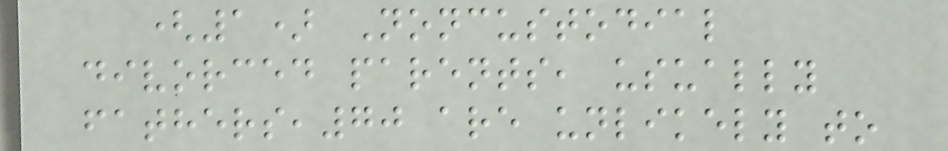(1) Noncustodial
divorced parents, usually
fathers,70 are unlikely to
